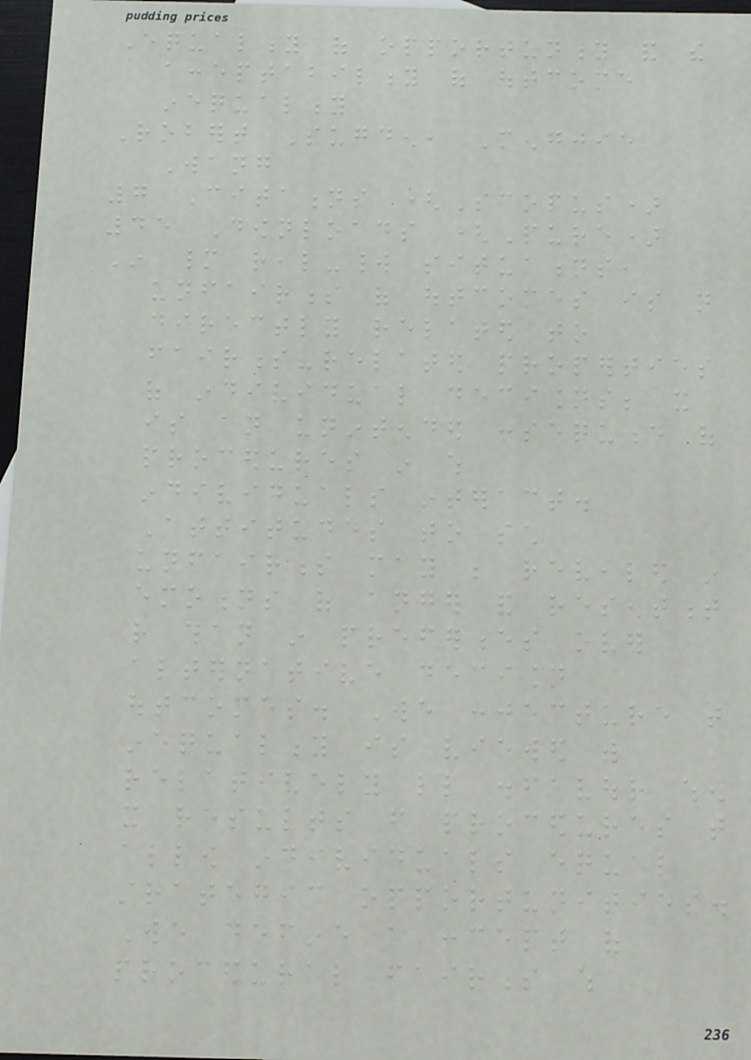Equality of opportunity and the
acceptability of outcome
inequality
Robert Sugden, Mengjie
Wang
7 Citations (Scopus)
45 Downloads (Pure)
In many real-world situations,
unfairness of outcomes is not
directly related to
fairness-related properties
of individual decisions; it
is an unintended consequence of
procedures in which
individuals interact.
Attitudes to such
unfairness may be revealed in
emotions of anger and resentment
rather than in preferences over
alternative decision
outcomes. We conjecture that
inequality is viewed with
relatively little disfavour when
it results from procedures that
allow individuals equal
strategic opportunities.
We define a concept of
procedural fairness which
